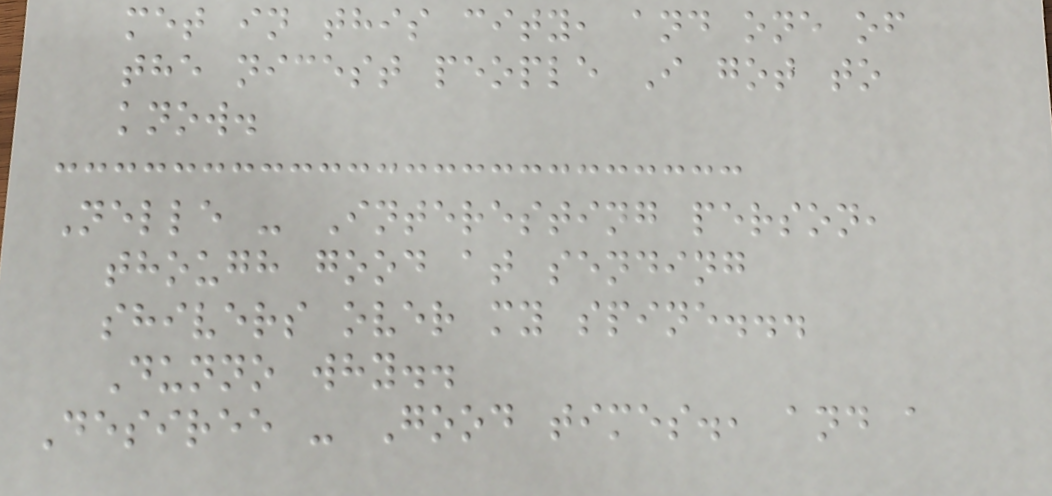met in this city, and one of
the nicest people I got to
know.
Nelle - Interesting person,
though good at sending
shivers over my spine...
Dunno why..
Desiree - Good times., and a
